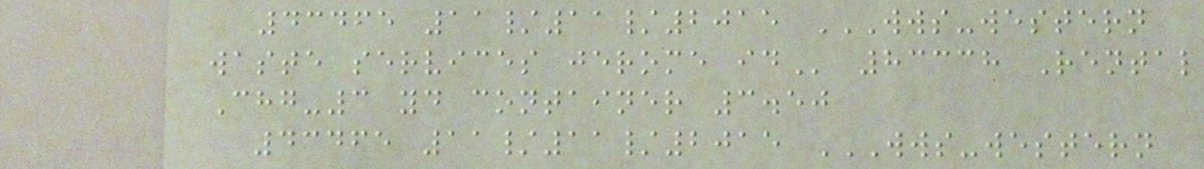43465 11/11/2015 WWS-WESTERN
WASTE SERVICES JEROME ID 83338 Rental
Chg-3 yd container 3.50
43465 11/11/2015 WWS-WESTERN
